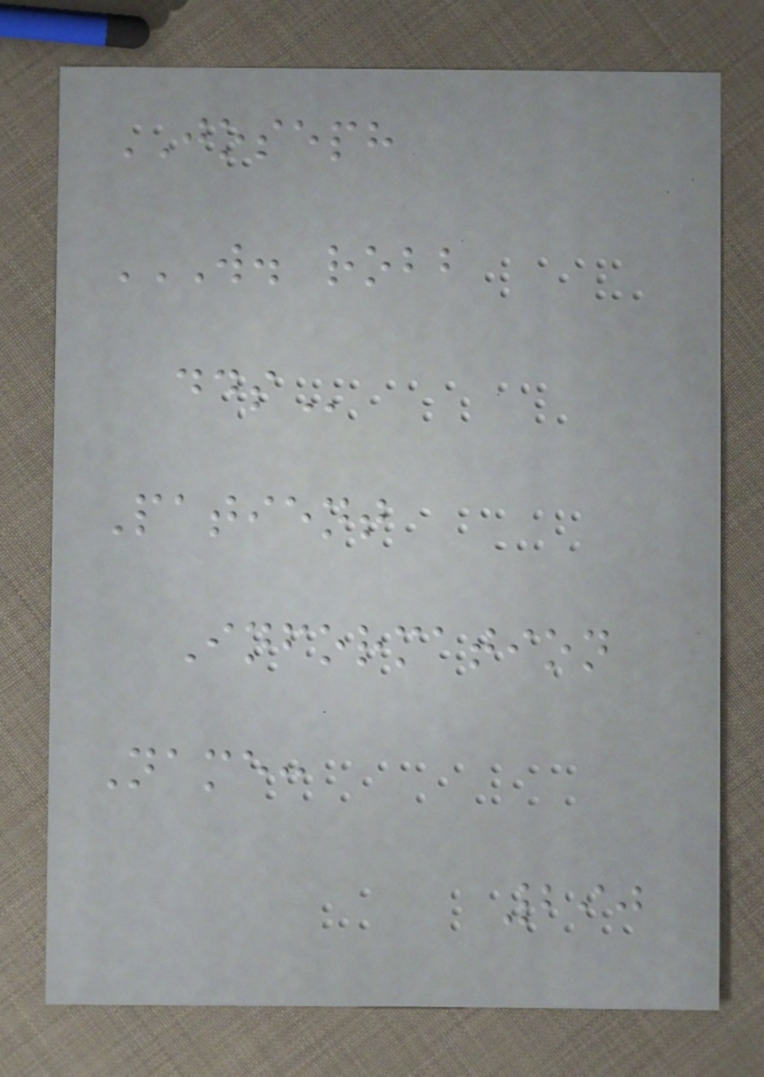JOSEPH
W. ROBB
DDS
Patient
Information
Name:
290
